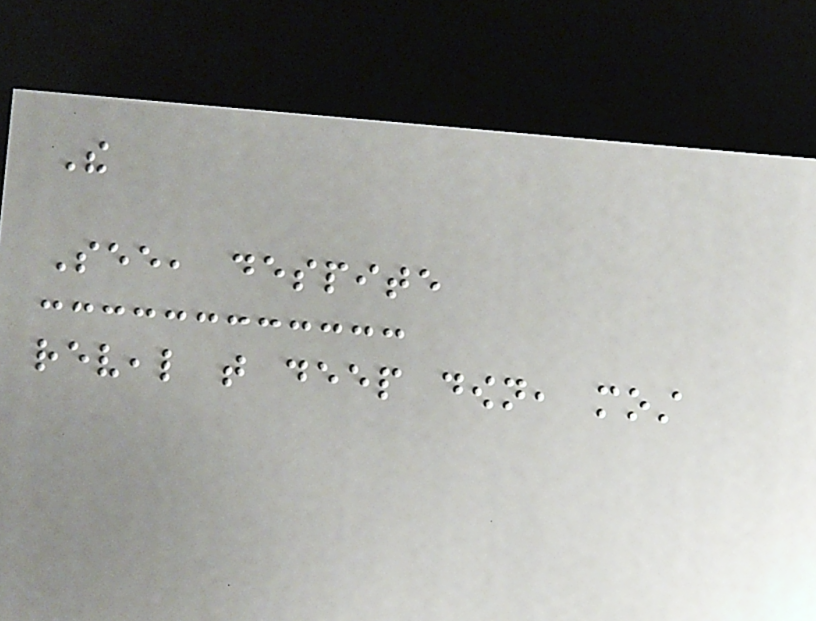The
See, despite
reveal that deep down, most
